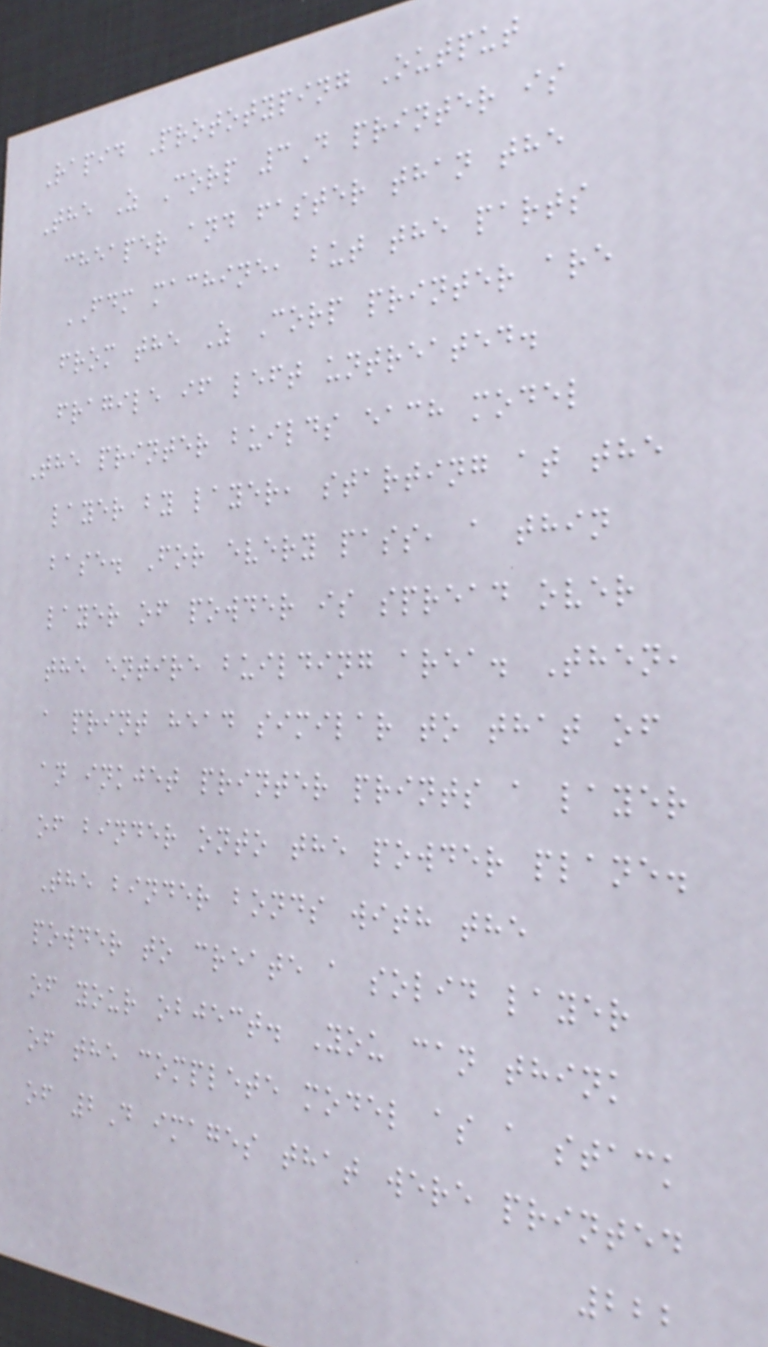Rapid Prototyping Output
The Z Corp 3D printer is
cheaper and faster than the
FDM machine, but the parts
from the Z Corp printer are
fragile if left untreated.
The printer builds each model
layer by layer, starting at the
base. For every pass, a thin
layer of powder is spread over
the entire building area. Then,
a print head similar to that of
an inkjet printer prints a layer
of binder onto the powder plane.
The binder bonds with the
powder to create a solid layer
of your object. You can think
of the complete model as a stack
of 2D images that were printed
222
